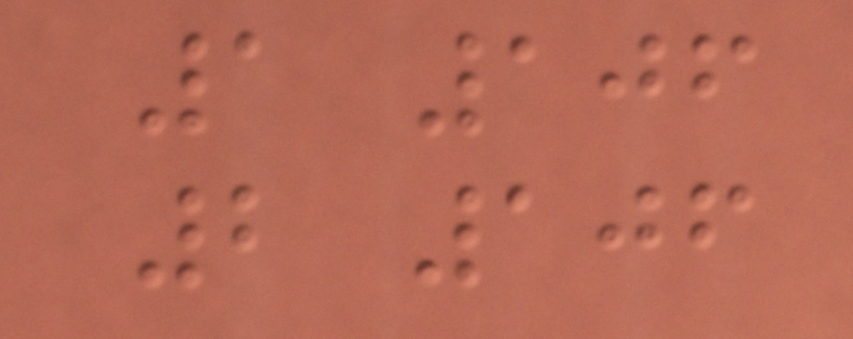1 106
2 106
